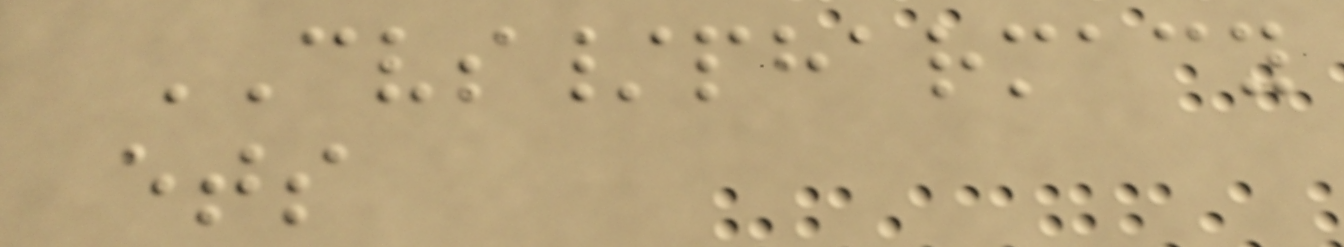CVS/pharmacy
ets
